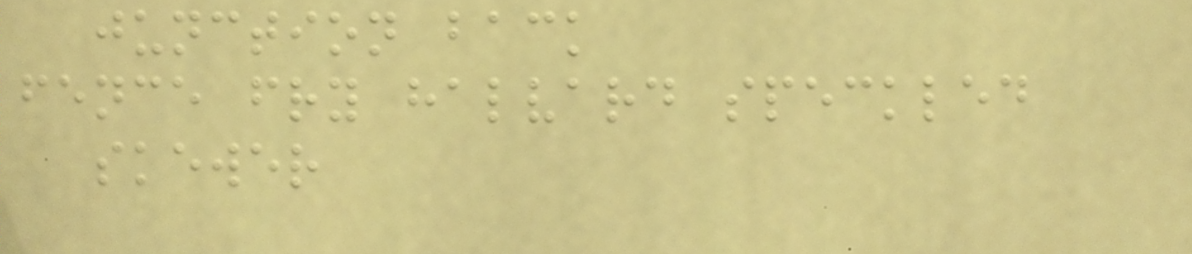junction back
fence fry halvard speckled
skewer
